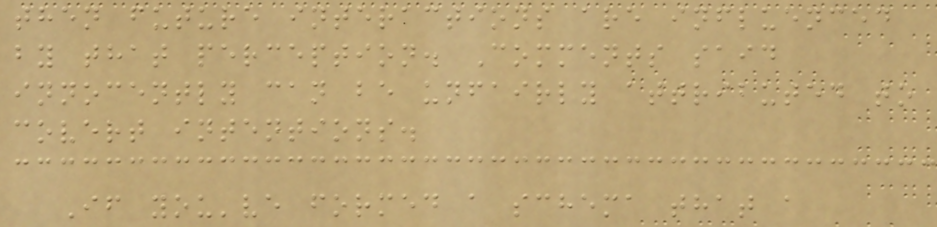then future interactions are influenced
by that perception. Comments said
innocently can be unfairly attributed to
covert intentions.
If you've formed a schema that a
